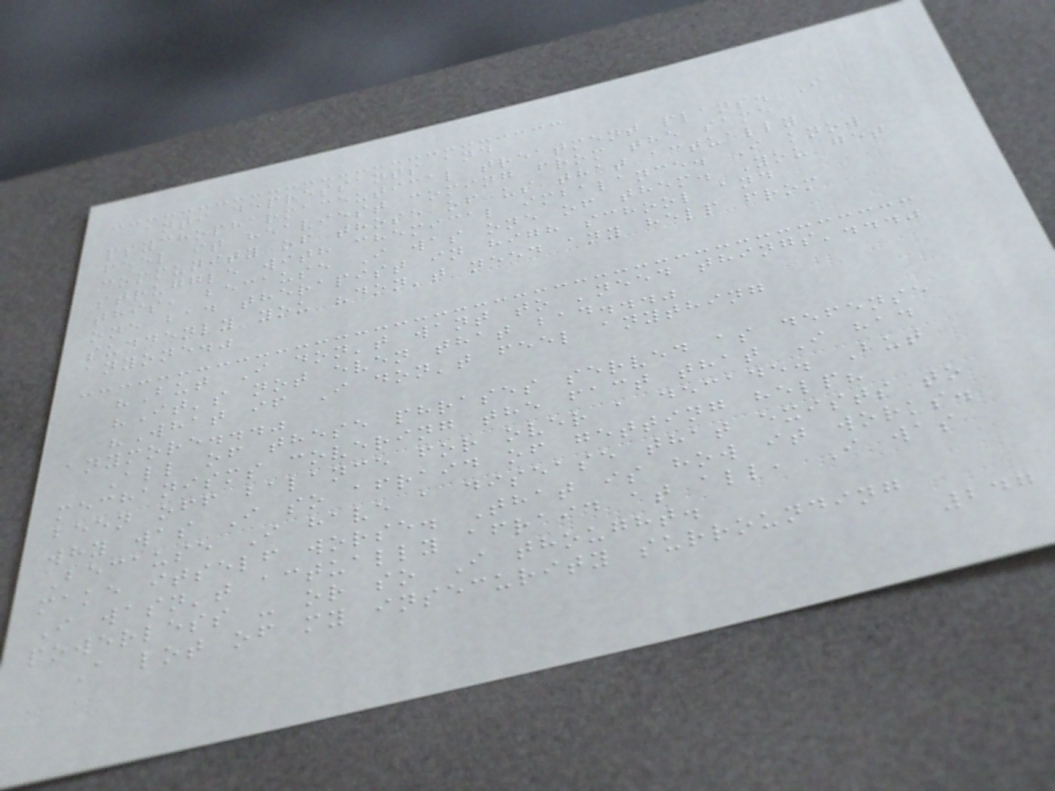anti depressants and
psychopharmaceutical treatment plans. I
feel it heaviest coming from the same
community of those of us that actually
struggle with chemical imbalance. I know
this, because I was one of them. You get
one bad therapist in high school and
suddenly you "don't need any help from
anyone."
"But I don't want to 'need things'..."
"It's not even that bad..."
"What if I don't feel anything
anymore..."
All of these phrases served as defense
mechanisms covering the fact that I had
been off balance for over a decade. But
why was I so afraid of getting help?
Because I have a disease that exists to
make itself worse. That is how it works.
I wasn't actually afraid at all, I was
powerless - or so I thought.
A lot of my insecurity surrounding
247
